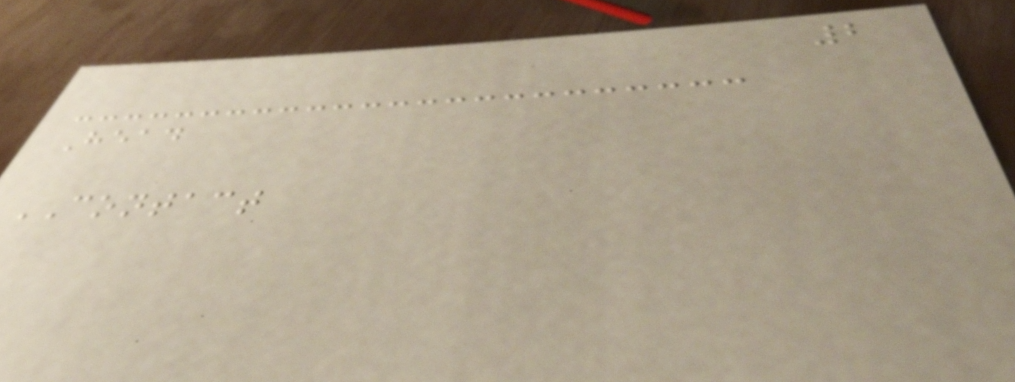2
Head
CONTACT
